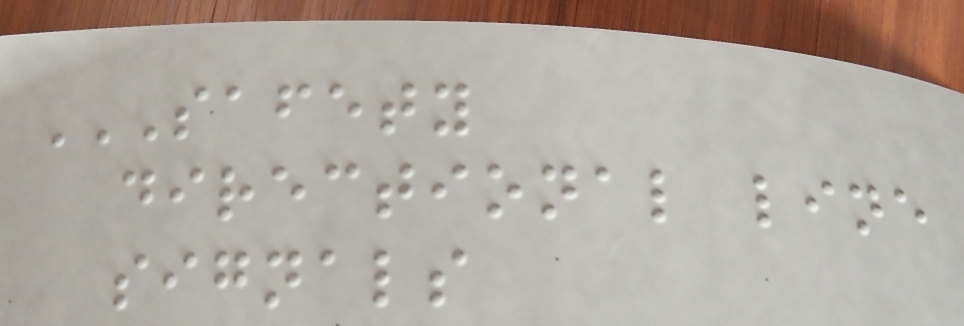SAFETY
DIRECTIONAL LINE
SIGNALS
